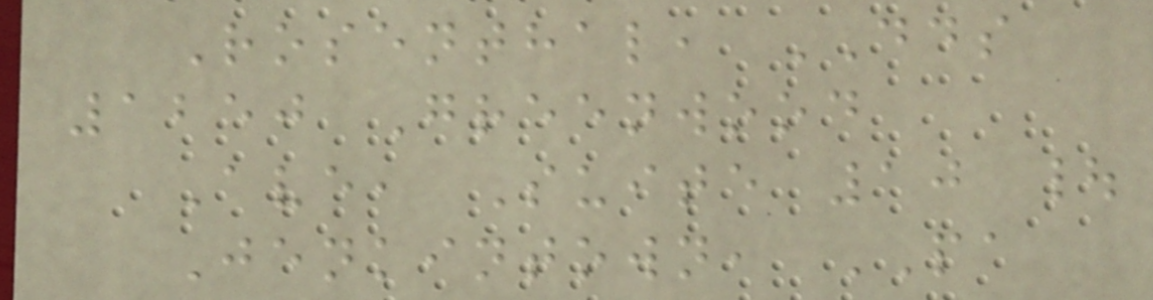Rosenthal, DDS
1250 Greenwood
Ave, Suite 10 |
Jenkintown, PA
